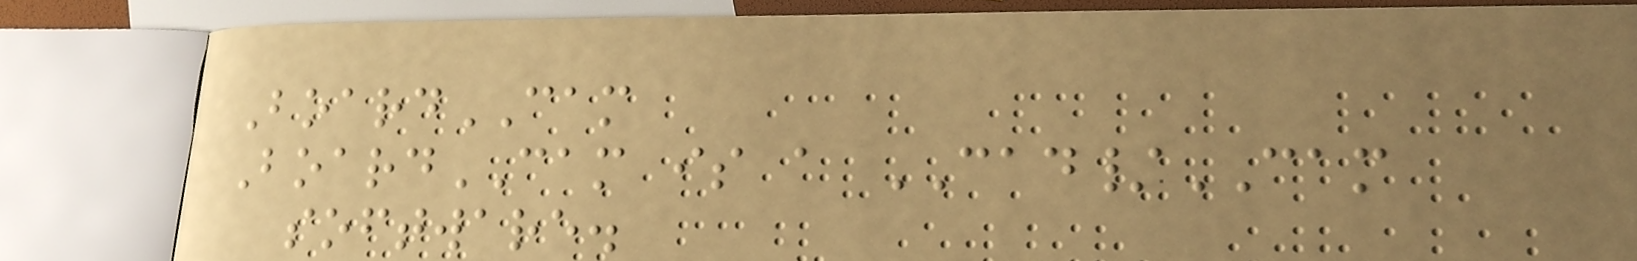BoardCAM
BoardCAM is a CAD/CAM
software.
